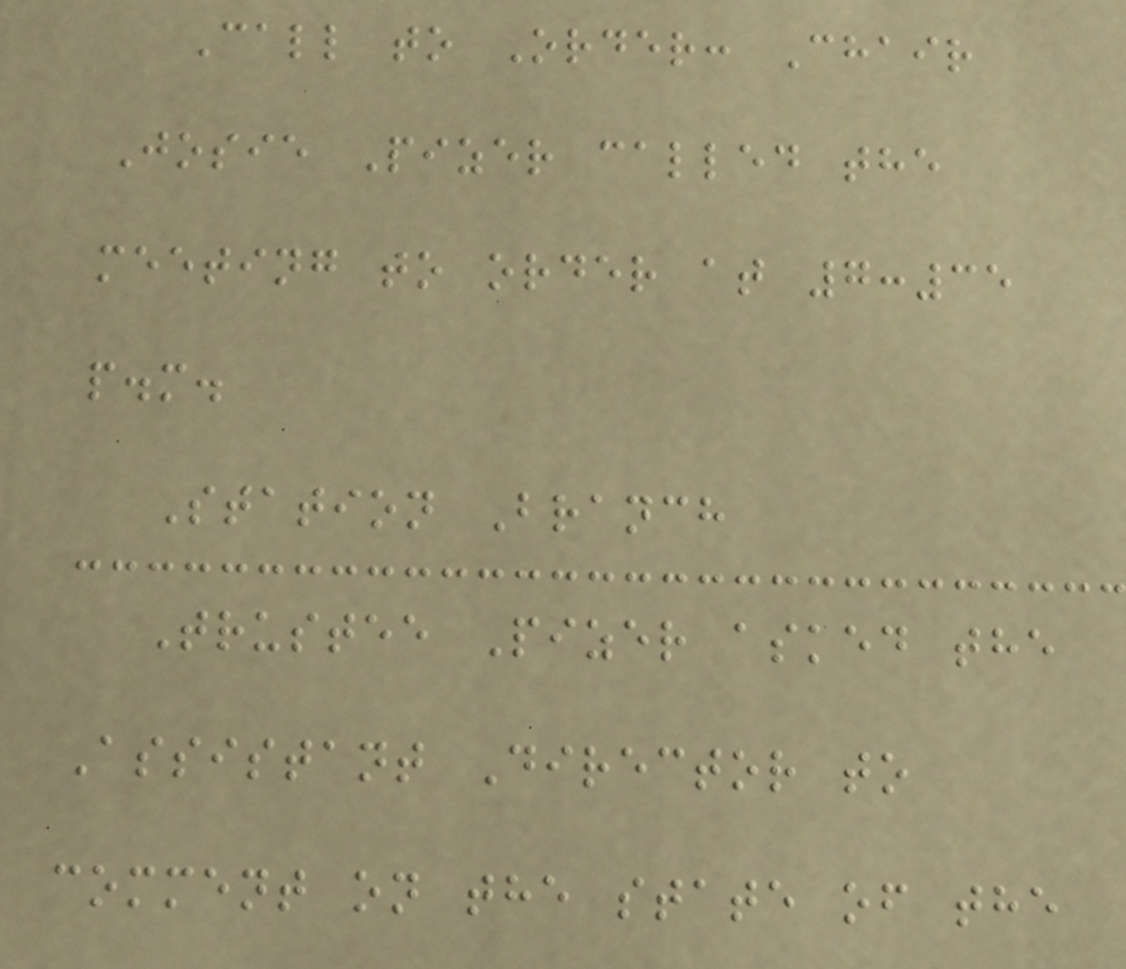Call to Order: Chair
Josie Pizer called the
meeting to order at 7:35
p.m.
Station Branch
Trustee Pizer asked the
Assistant Director to
comment on the state of the
